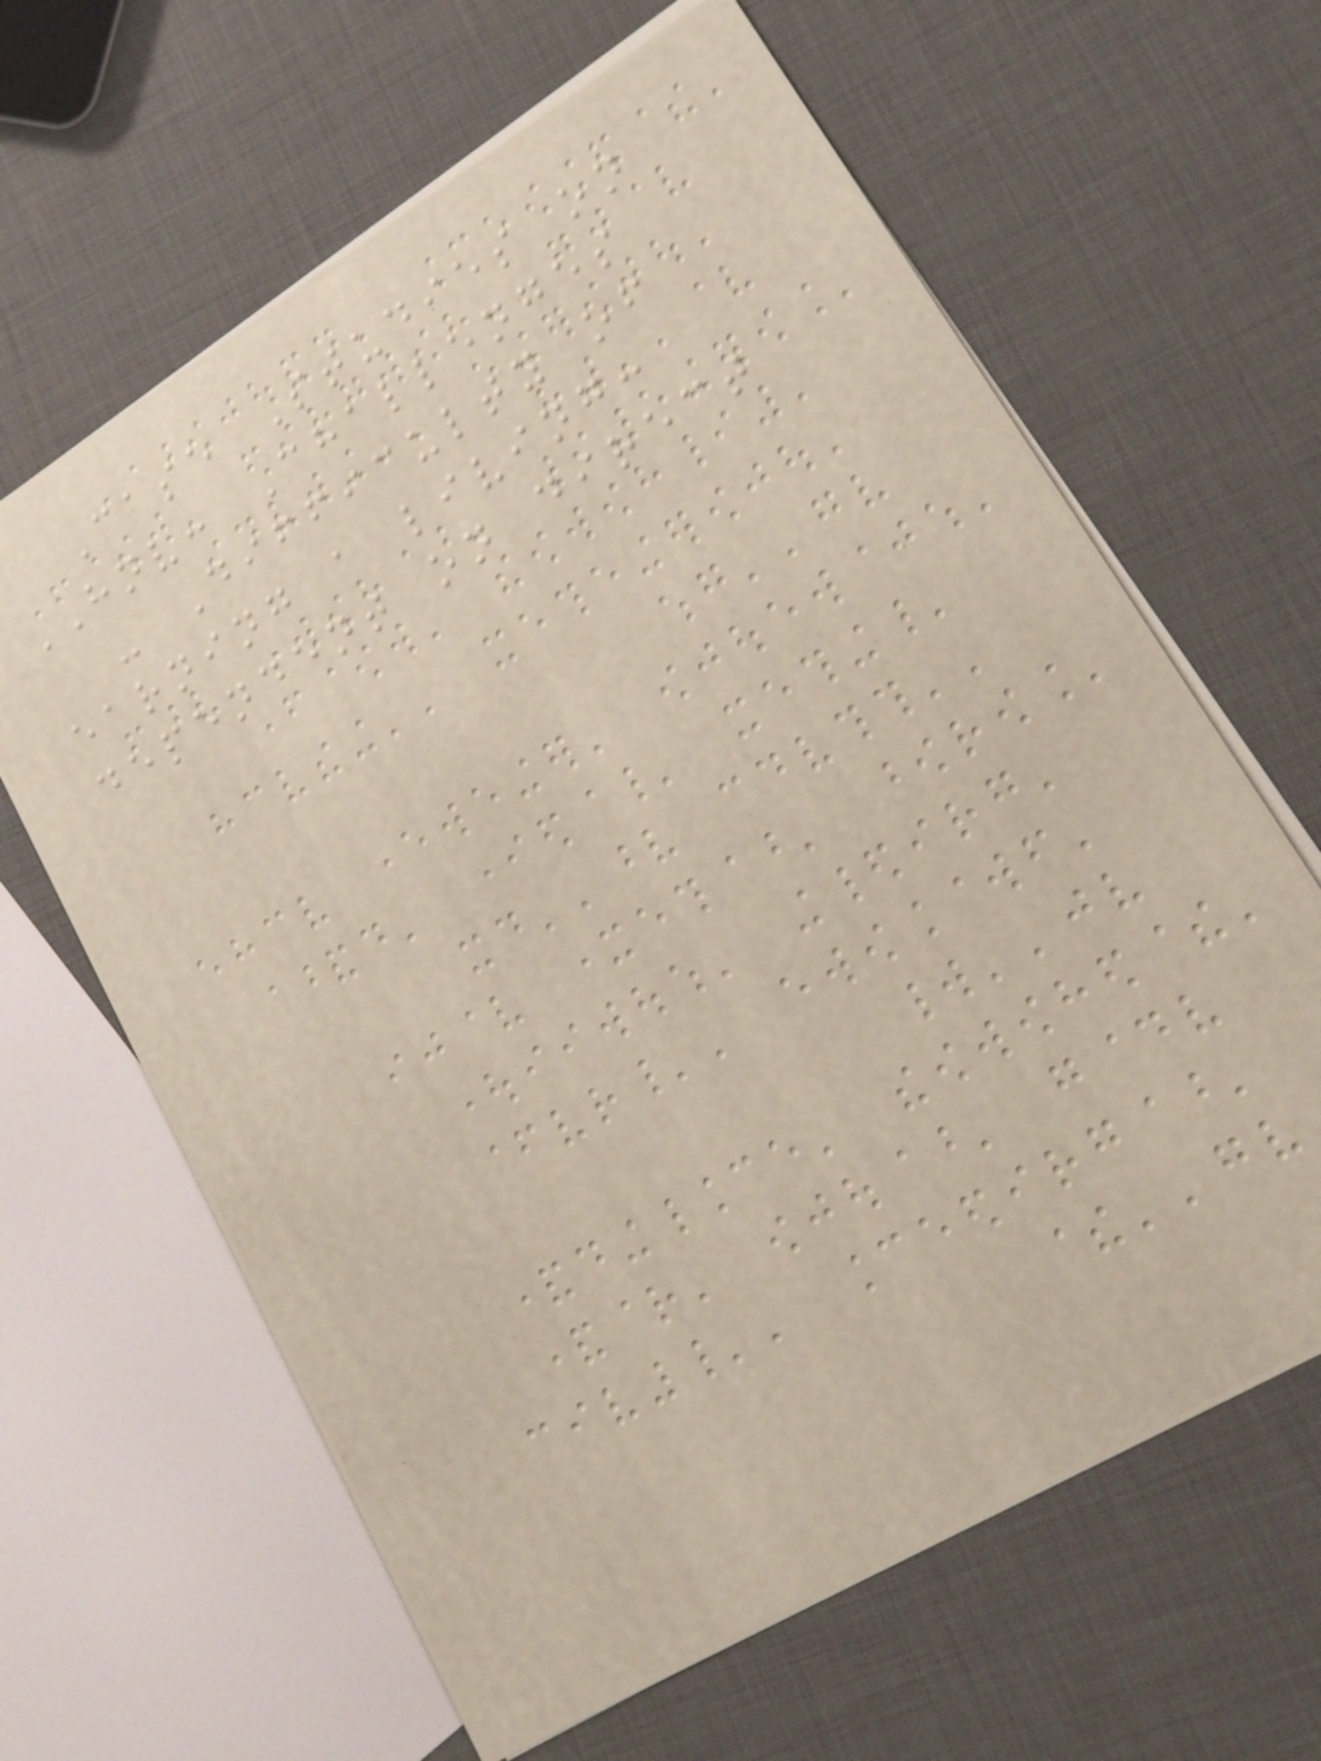Case Studies on
HNV: Challenges
- Difficulty of
earning a living:
dependent on direct
